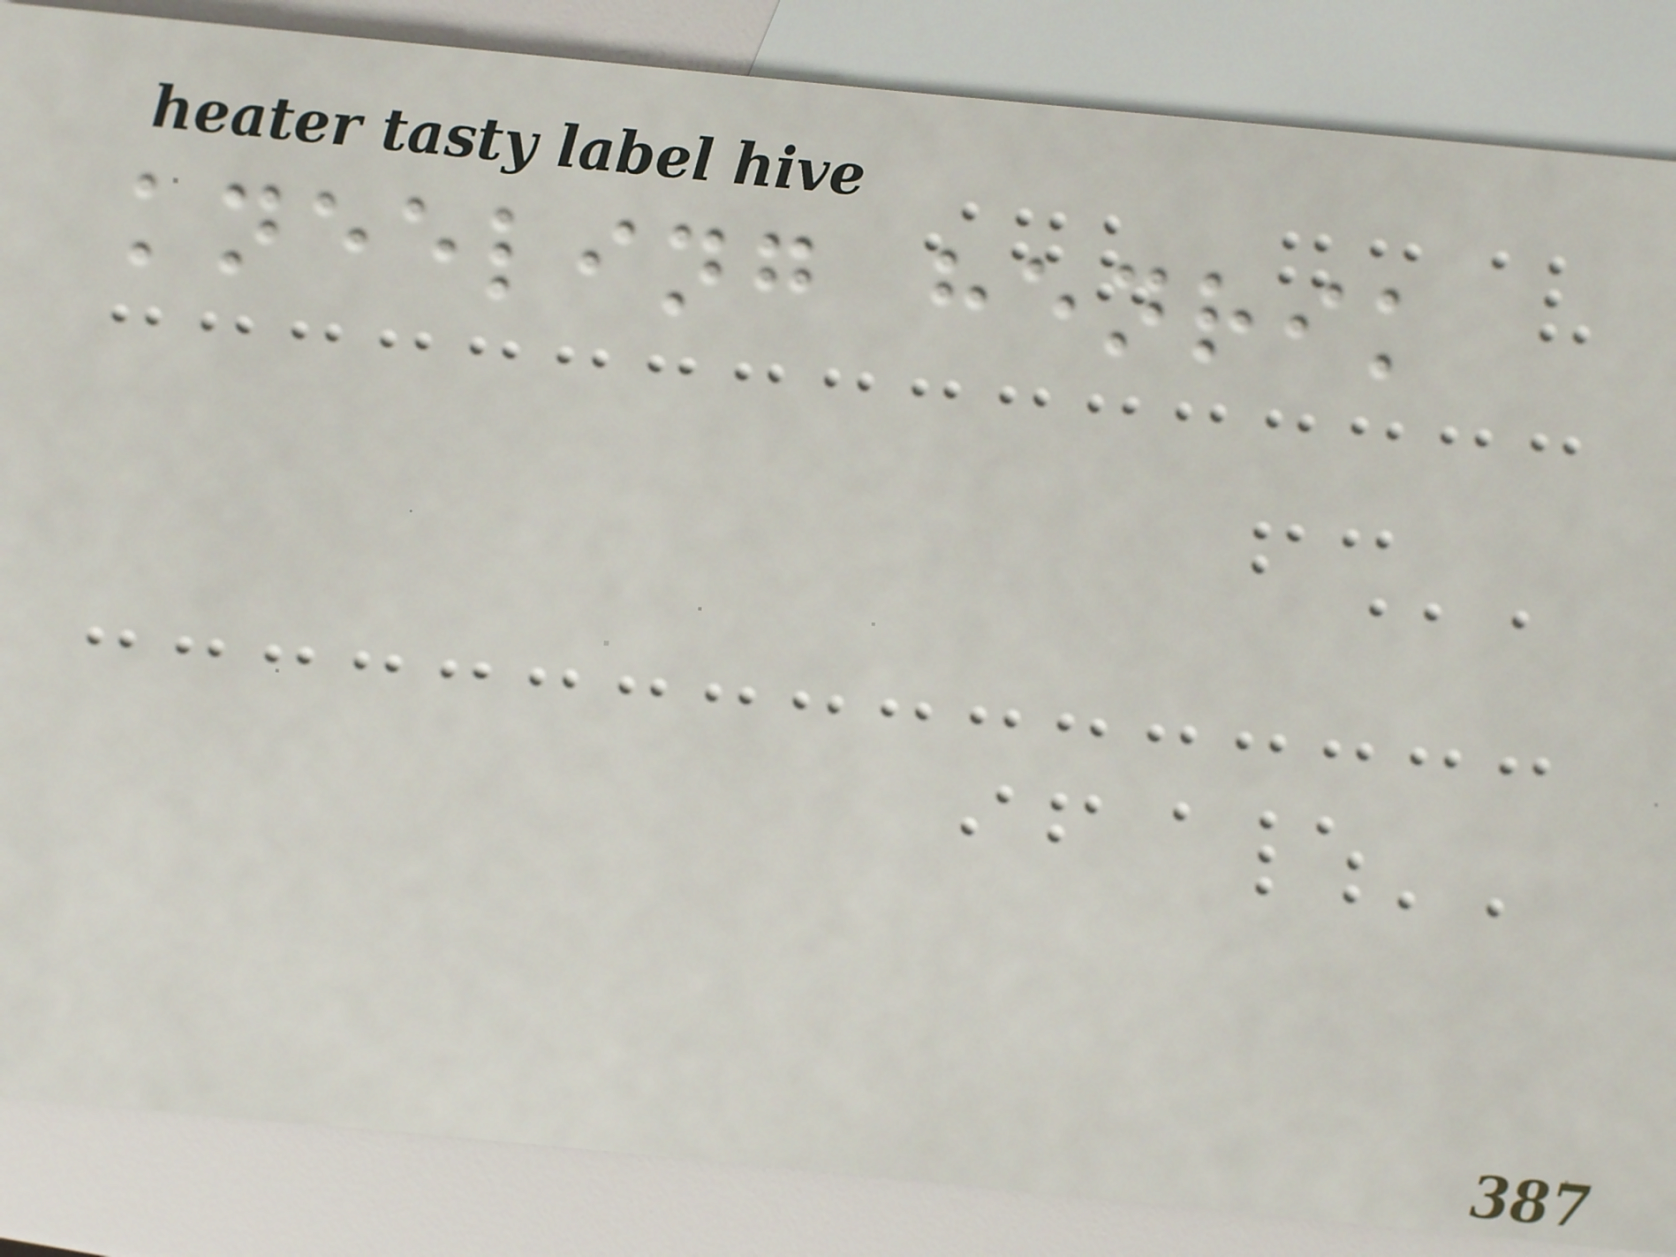kneeling henrik
